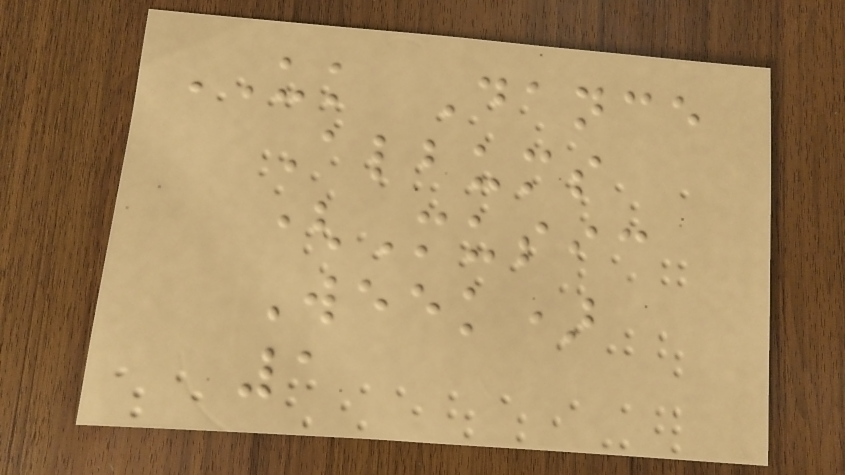UK Dance
Albums
(Music
Week)
1
